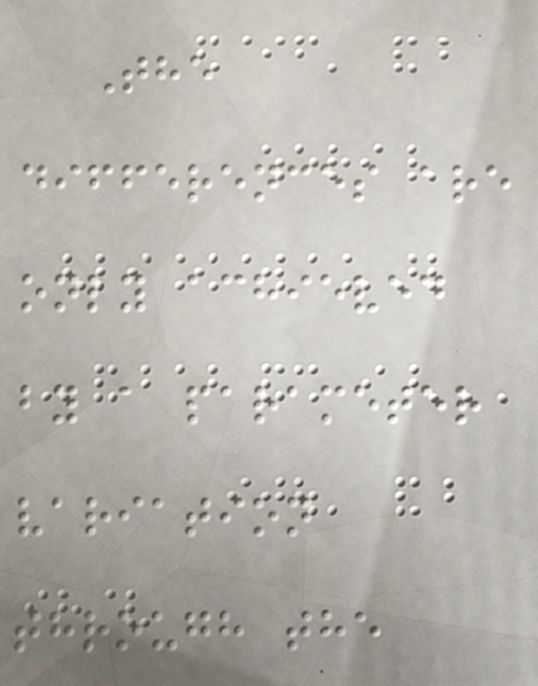The
differences are
only achieved
by a parameter
variation
through the
